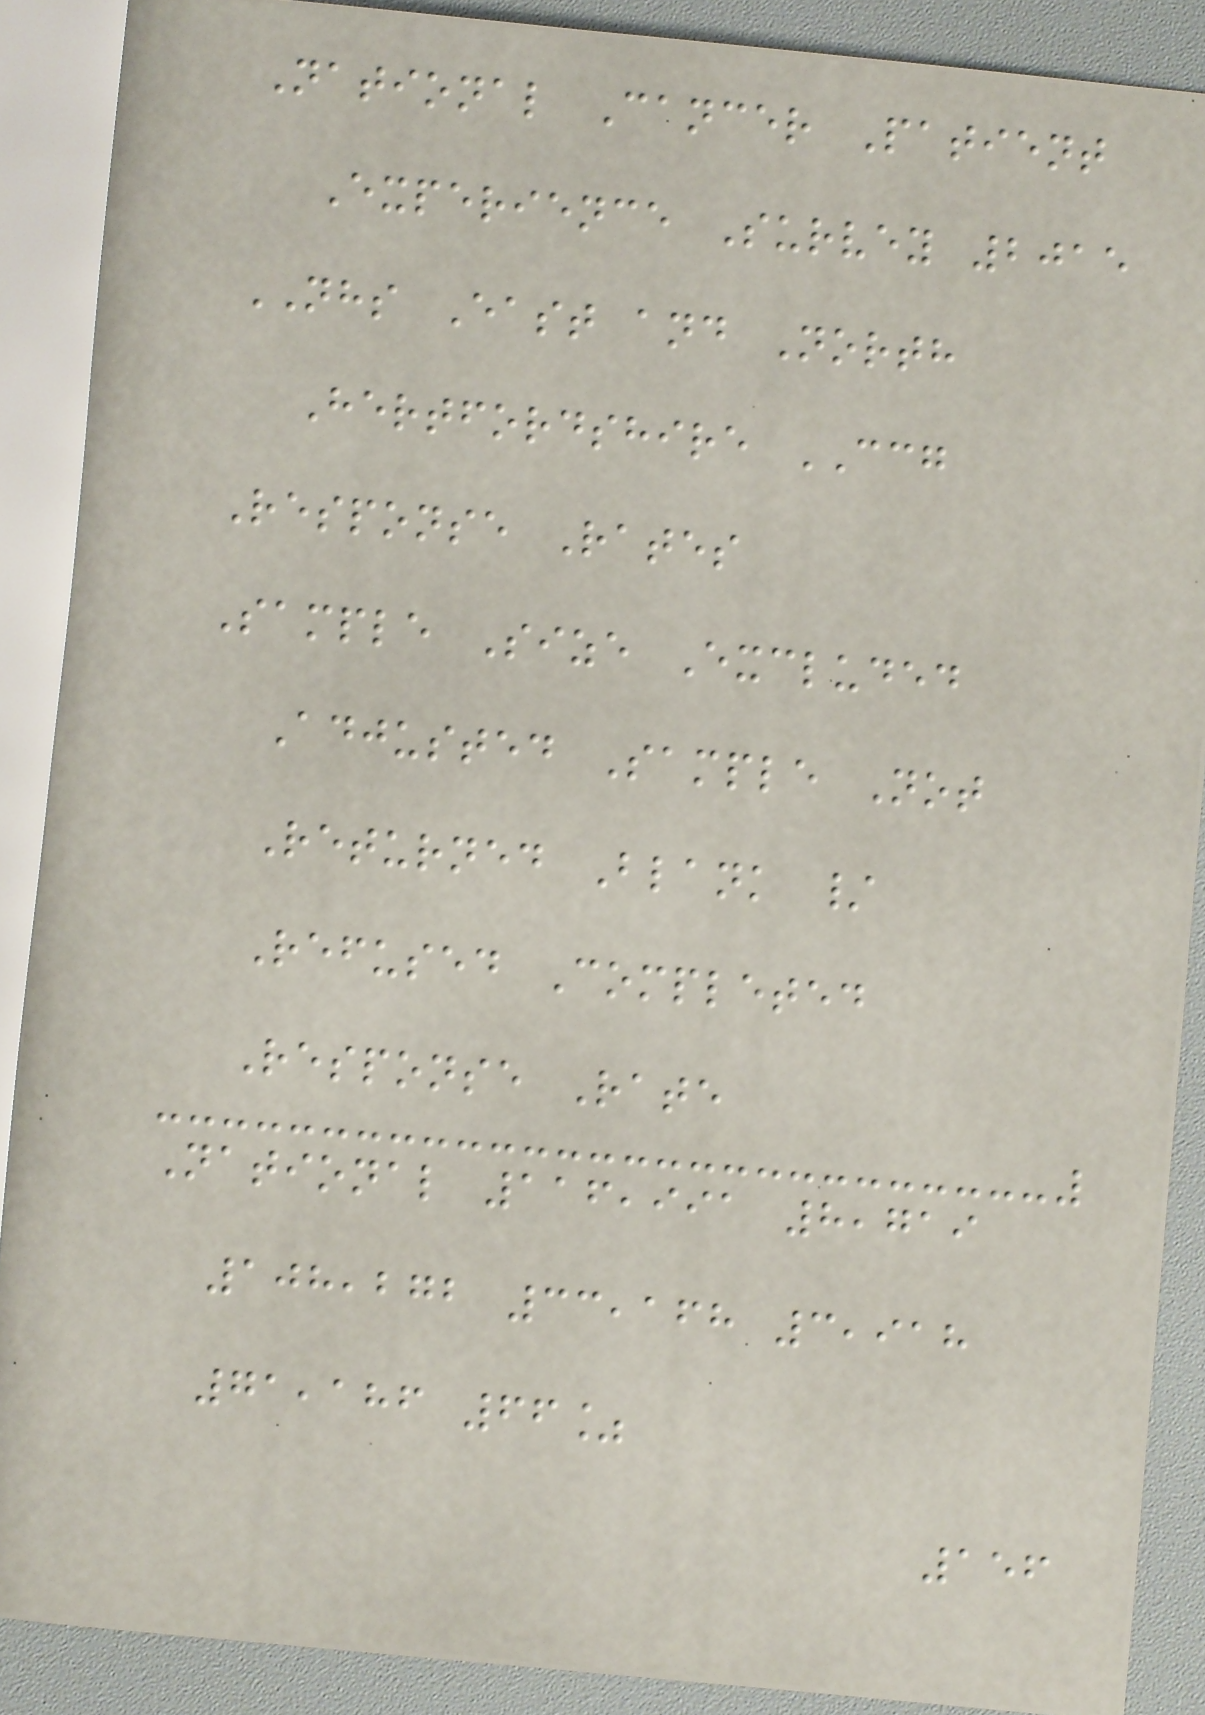National Cancer Patient
Experience Survey 2015
NHS East and North
Hertfordshire CCG
Response Rates
Sample Size Excluded
Adjusted Sample Not
Returned Blank /
Refused Completed
Response Rate
National 116,991 8,719
108,272 33,168 3,918
71,186 66%
156
